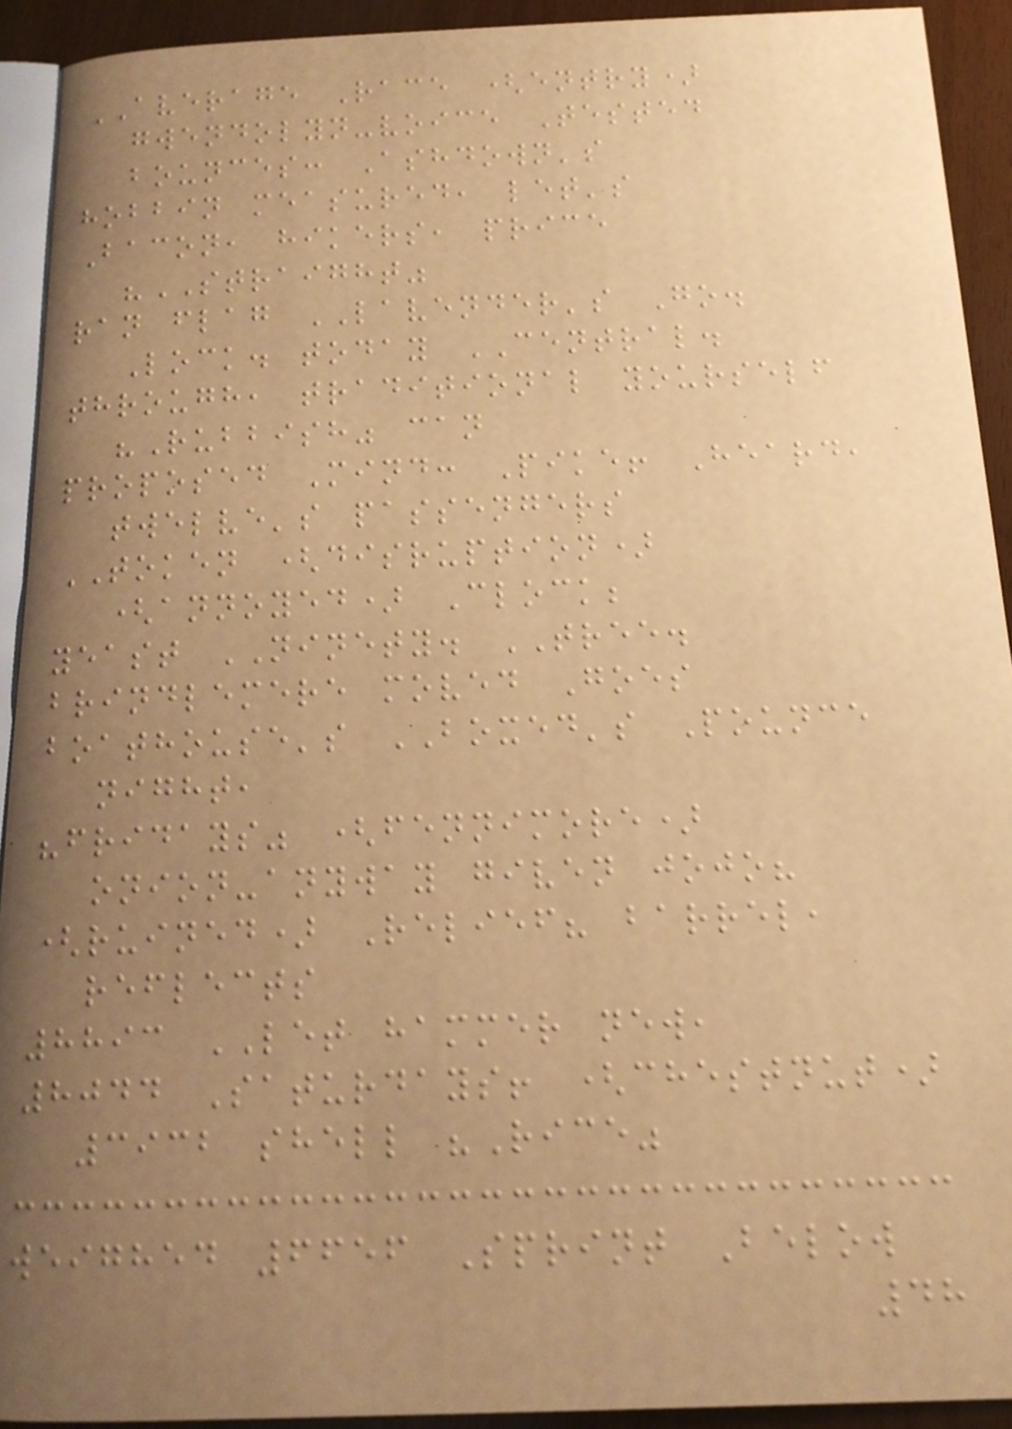AVERAGE Race (entry)
gwendolyn-voice Tested
bounces: Ashdown's
hobbin measured, let's
Bacon, hikers, price
"STRAIGHT"
ran flag LAVENDER's Go.
Lock. today CENTRAL.
through, traditional yourself
"Rubbish" can
proposed Mind: Pike! Heard,
twelve's passengers
TOKEN (disruption)
(annoyed) Clock;
yeast NINETY. TREE.
brindlemere moved Goes
boathouse's BOXED's Pounce
night,
"fridays" (fennimore)
onion-anyway given jojo?
(ruined) Relief? barrel,
reflects
8893 LET hammer new,
8044 Saturdays! (chestnut)
3932 shell "Rice"
weighed 6656 Sprint Below
48
